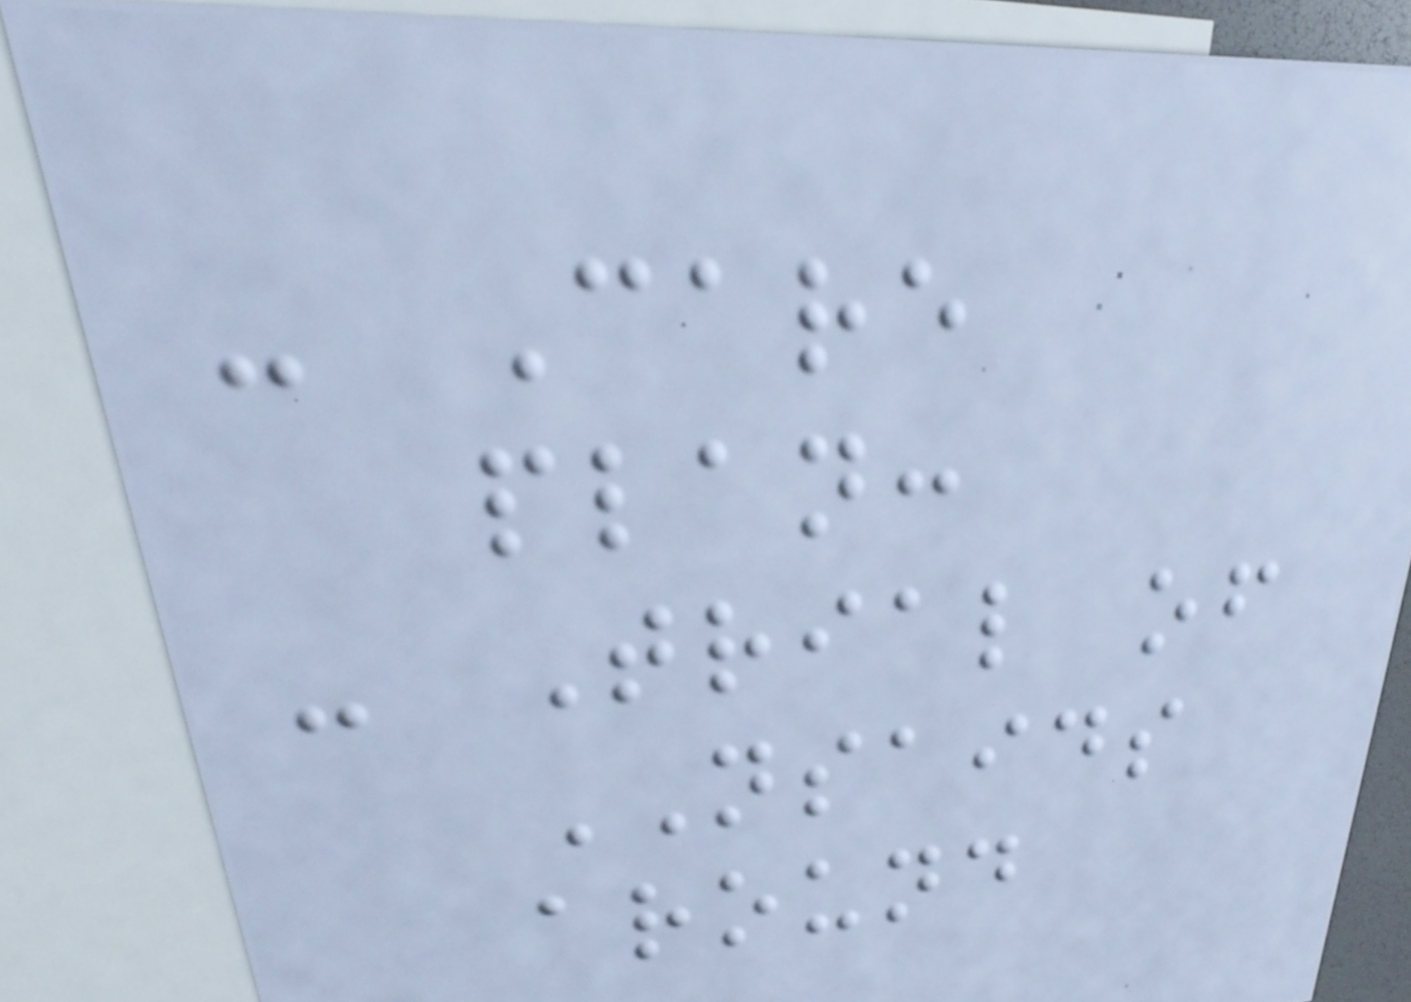- Care
plan:
- Trial of
NSAIDS
around
